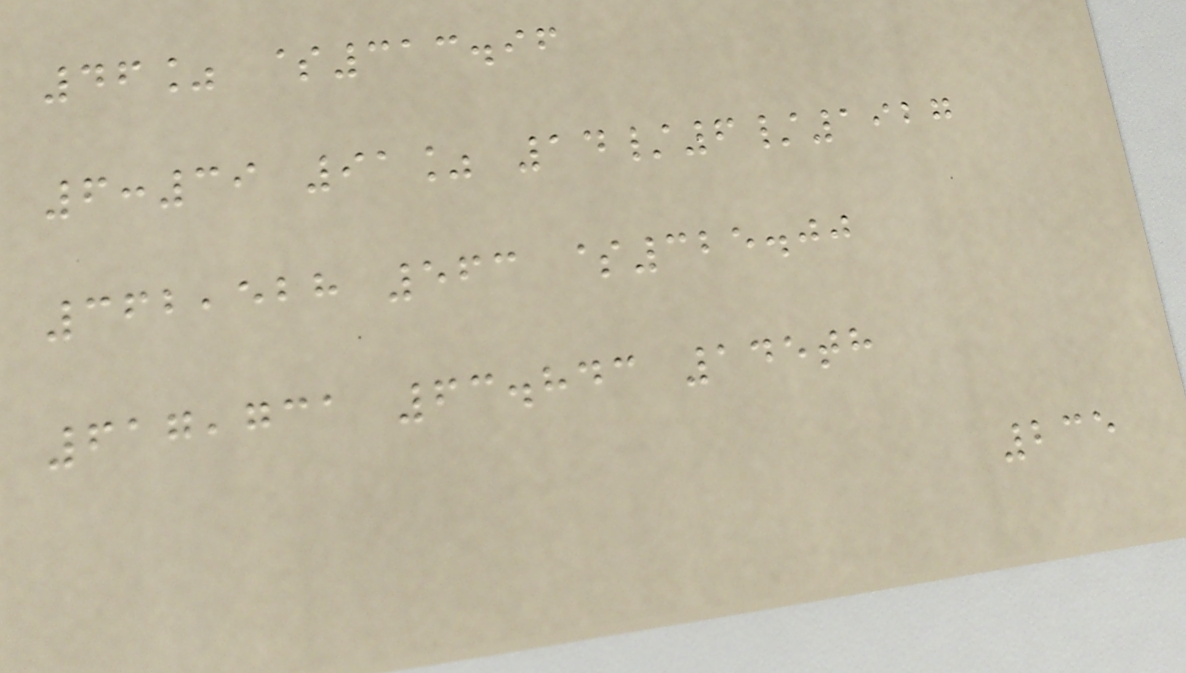46% $313.96
6:39 91% 14/6/1927
362,528 563 $325.00
617,731 63.843 145th
235
